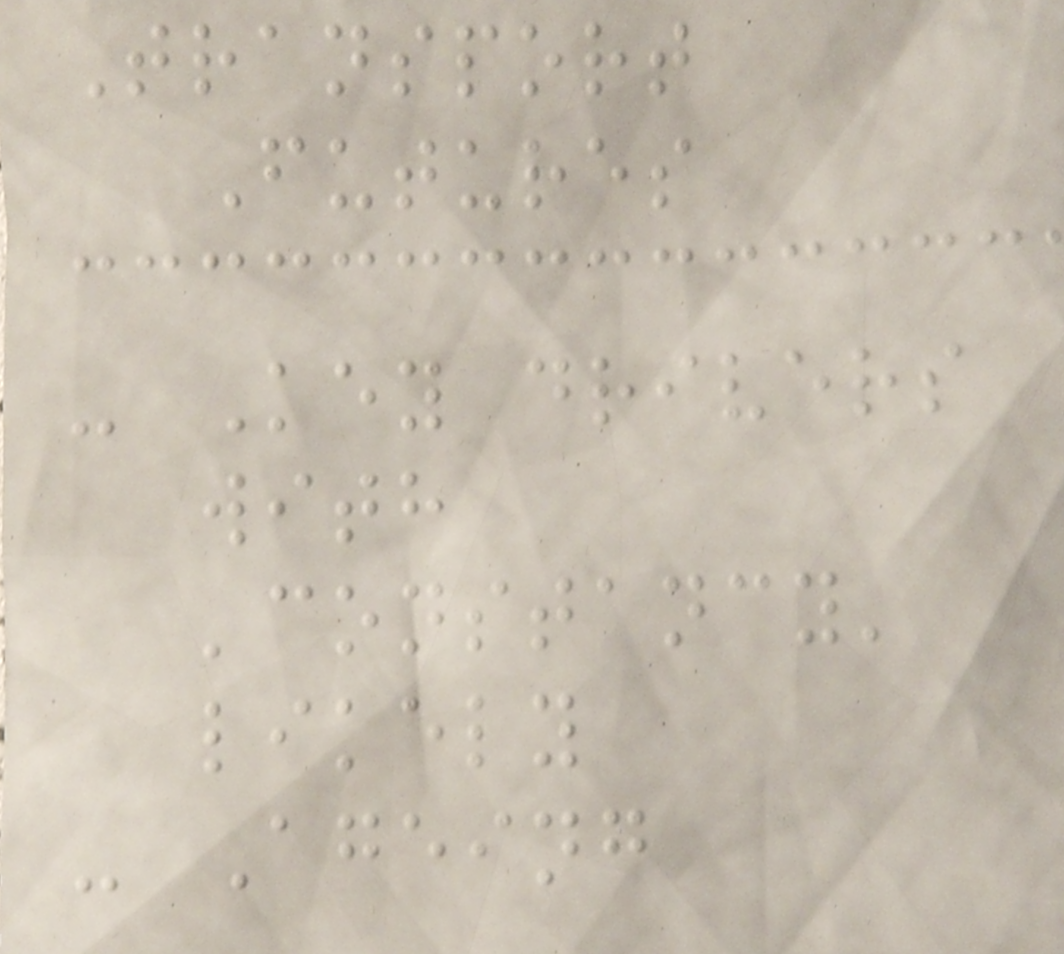Transport
Futures
- Key drivers
with
'constancy'
likely
- Ageing
